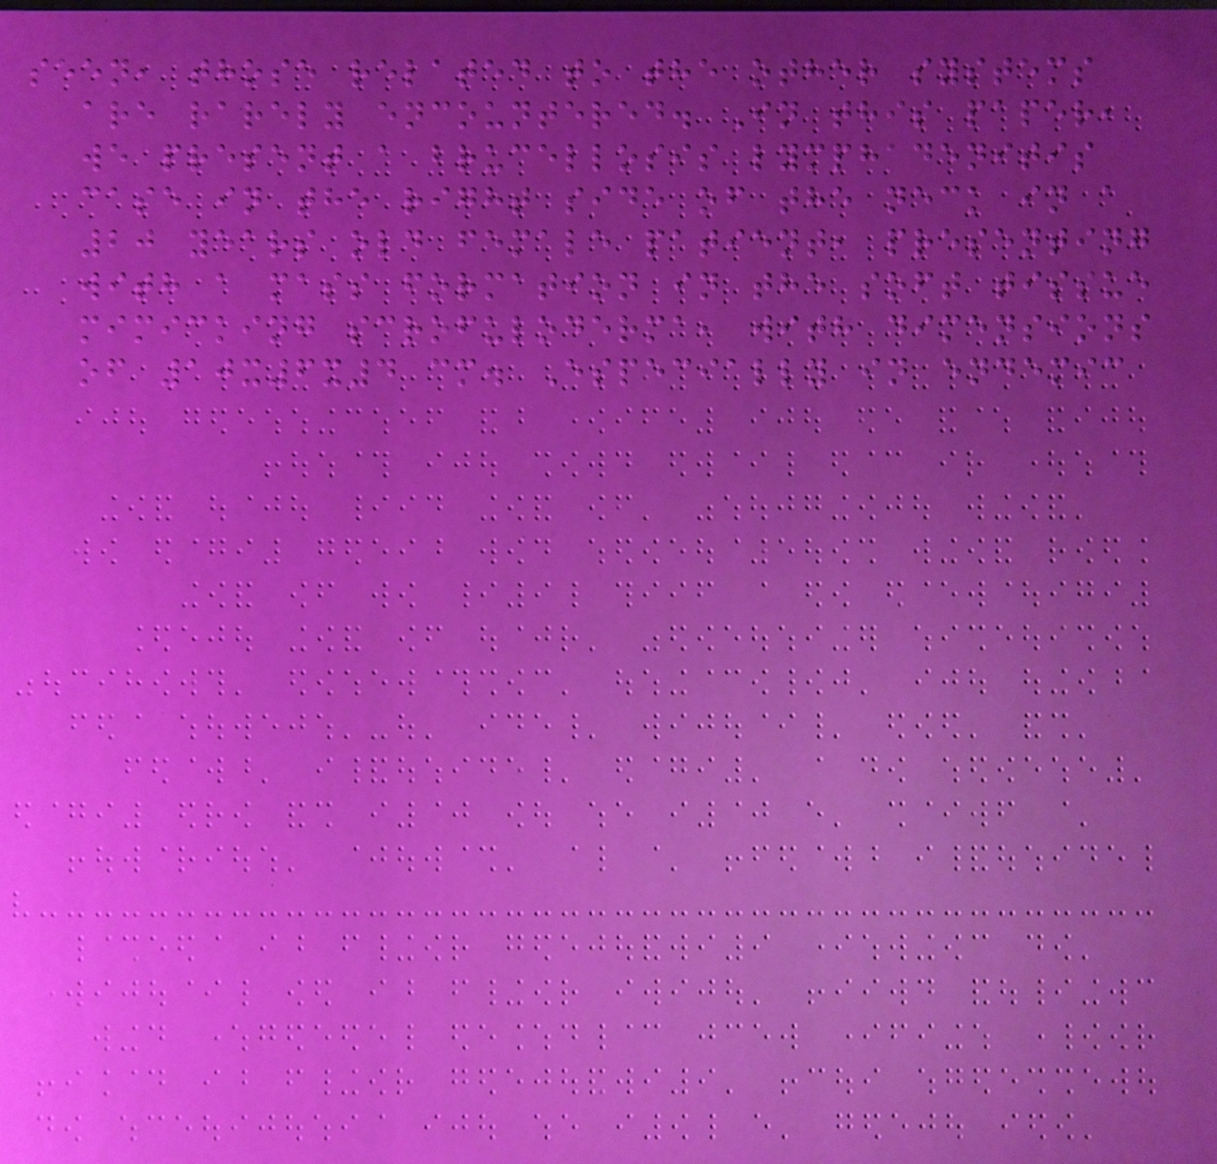seen, those related to the other systems
are rarely encountered. In this paper,
we present a brucellosis lymphadenitis
case in the right side of the neck in a
20 years old female patient, presenting
with a mass formation in the soft tissue
mimicking scrofuloderma, with dimensions
of 10x6x4 cm. Especially in endemic
